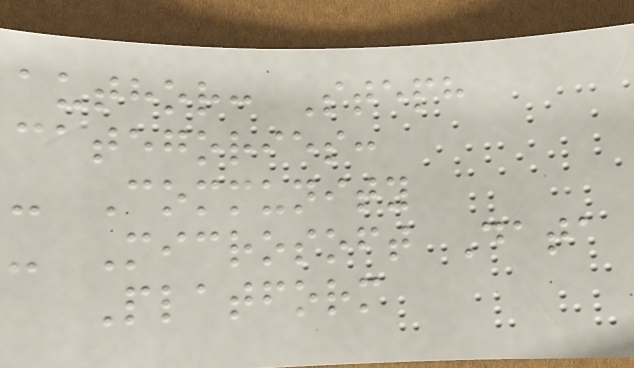author: Steph
categories:
- Community
- Microsoft Data
Platform
